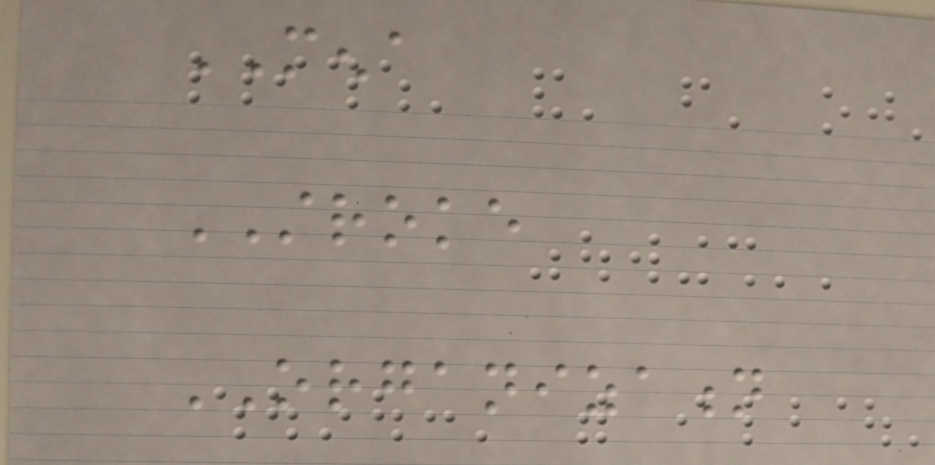MENA
STROKE
ORGANIZATION
